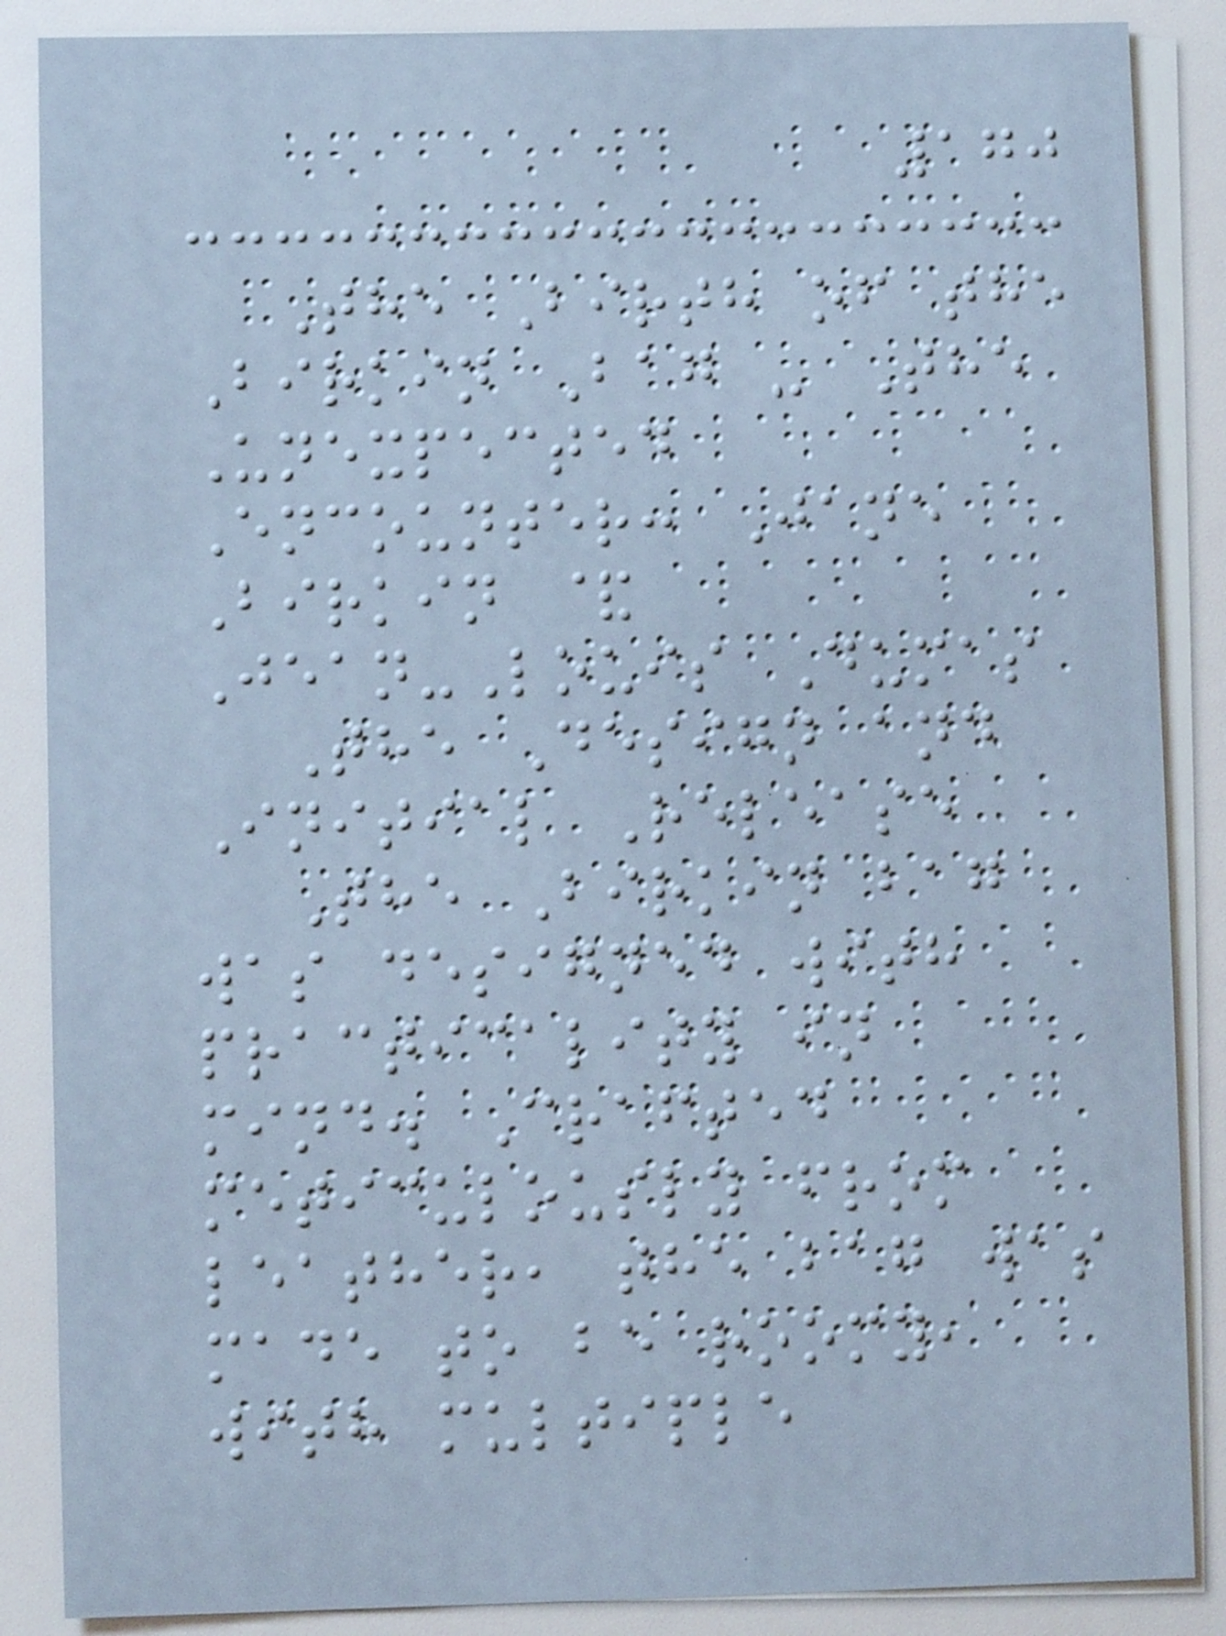170
The Birth of the
Birkin Bag - The
Unexpected
Encounter: Jane
Birkin &
Jean-Louis Dumas
The Design and
Initial Release
The Birkin bag
was designed with
practicality in
mind. Crafted
meticulously from
leather, the bag was
made to be roomy,
with multiple
